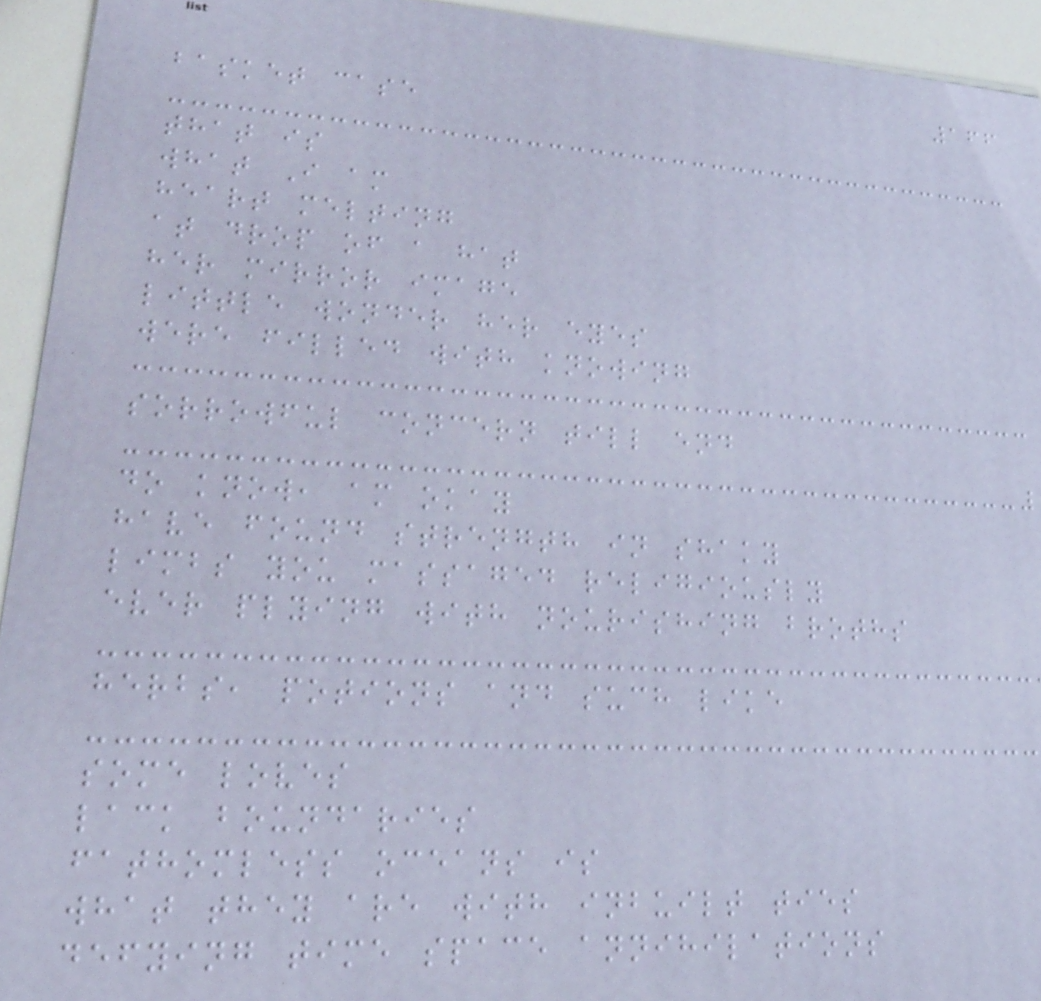166
basket case
that is
what I am
heart melting
at drop of a hat
her mirror image
little wonder her eyes
were filled with knowing
sorrowful concern till end
do know, am okay
have found strength in shaky
limbs you massaged religiously
ever plying with nourishing broths
herbs, potions and such like
some loves
lack boundaries
fathomless oceans is
what they are with inbuilt ties
defying time space annihilations
